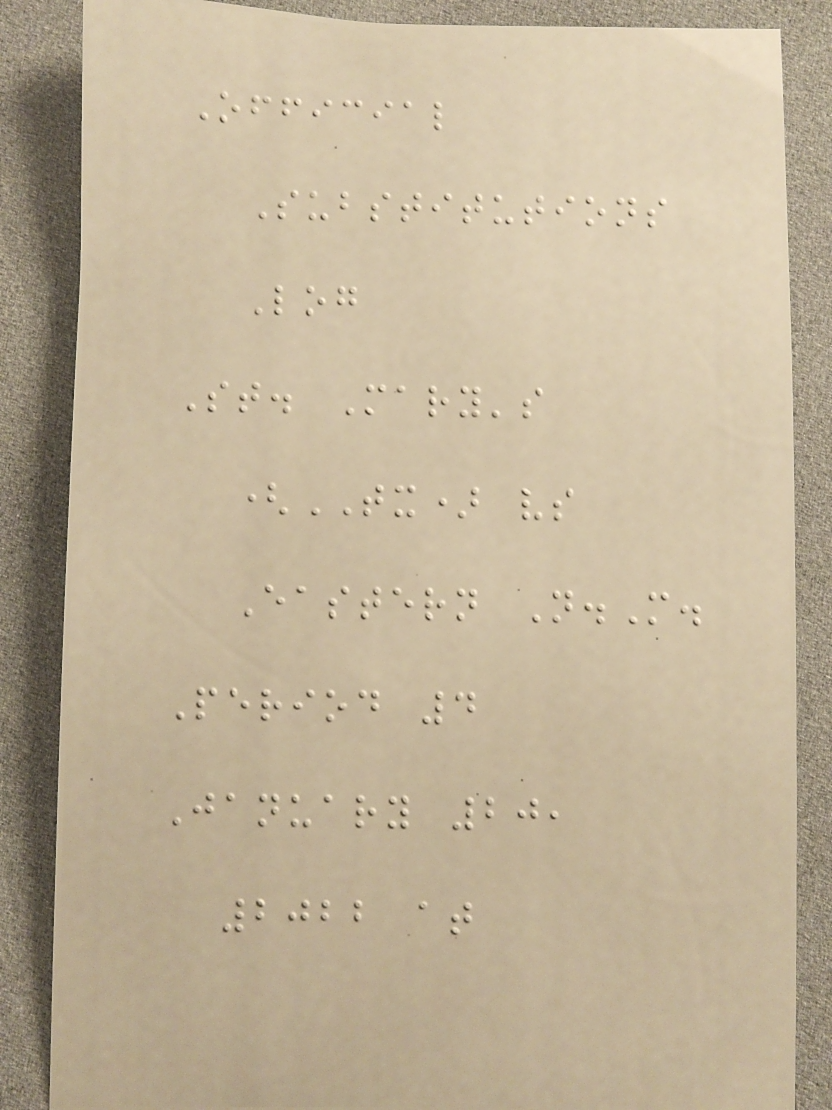Official
Substitutions
Log
St. Mary's
(TX) vs
Eastern N.M.
Period 4
January 20,
2022 at
